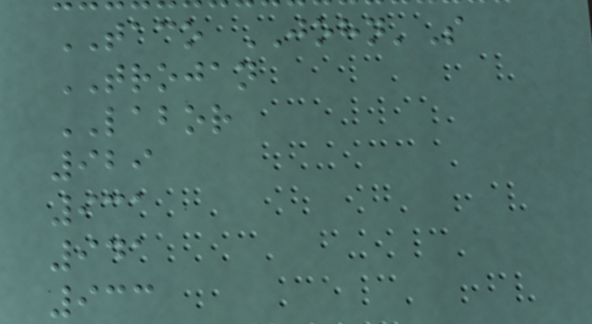TACO JOHN'S
TROJAN
LABOR
929
931
941
933
